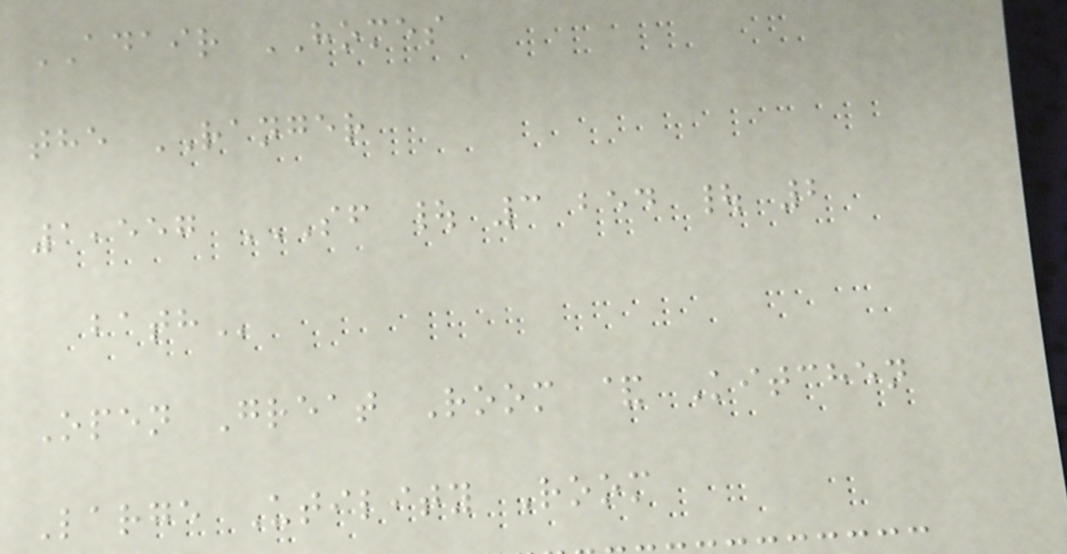ADAIR HOMES
the RANGER
1,557 SF | 3 BED | 2
BATH
Open Great Room & Kitchen
Large Utility Room
